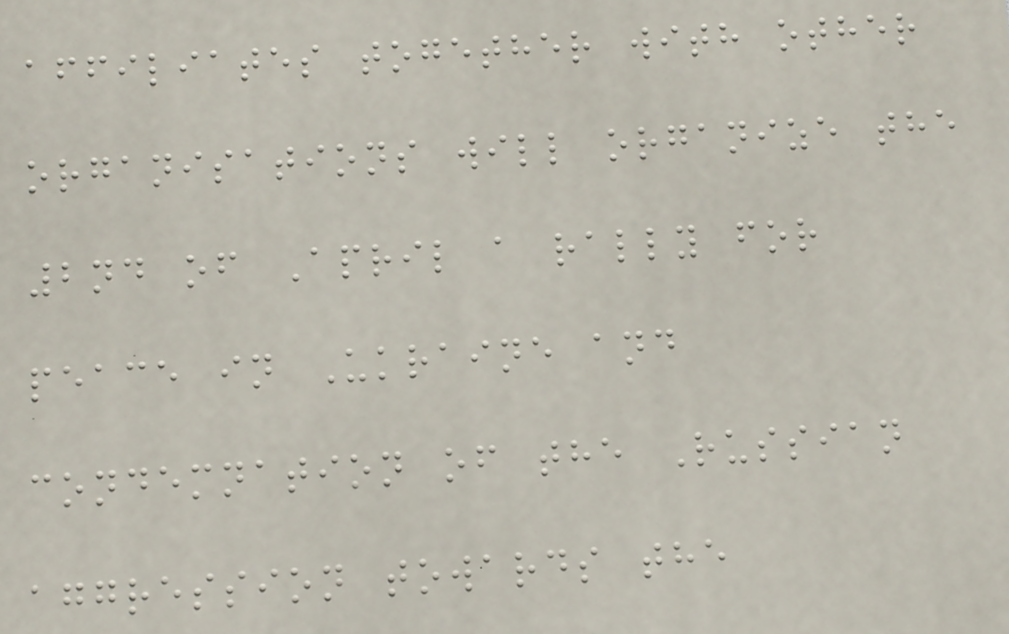affiliates together with other
organisations will organize the
2nd of April a rally for
peace in Ukraine and
condemnation of the Russian
aggression towards the
